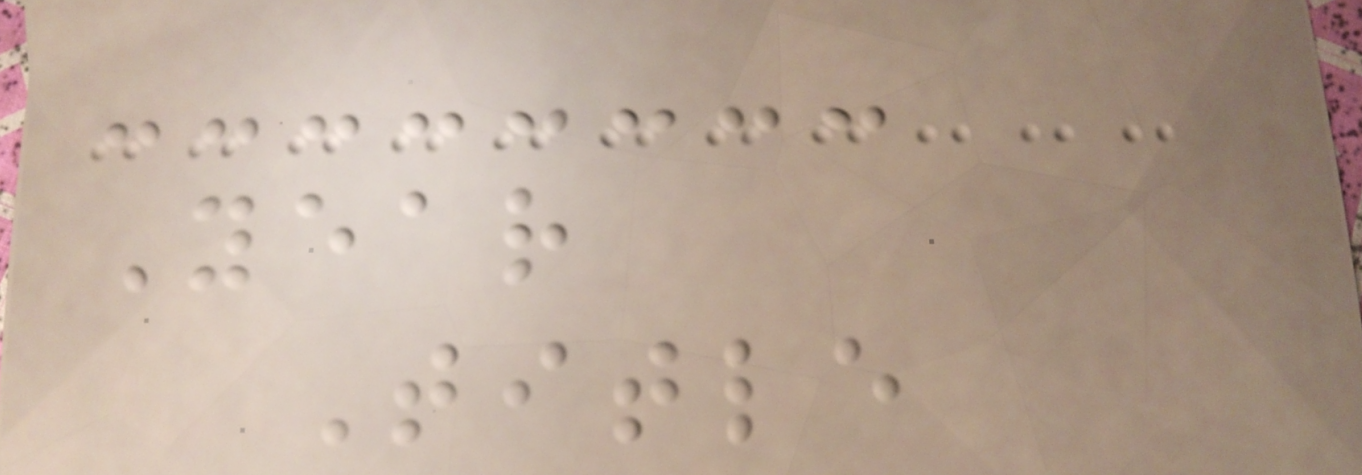Year
Title
